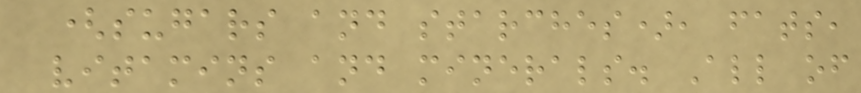(sugars and starches), fats,
vitamins and minerals. All of
